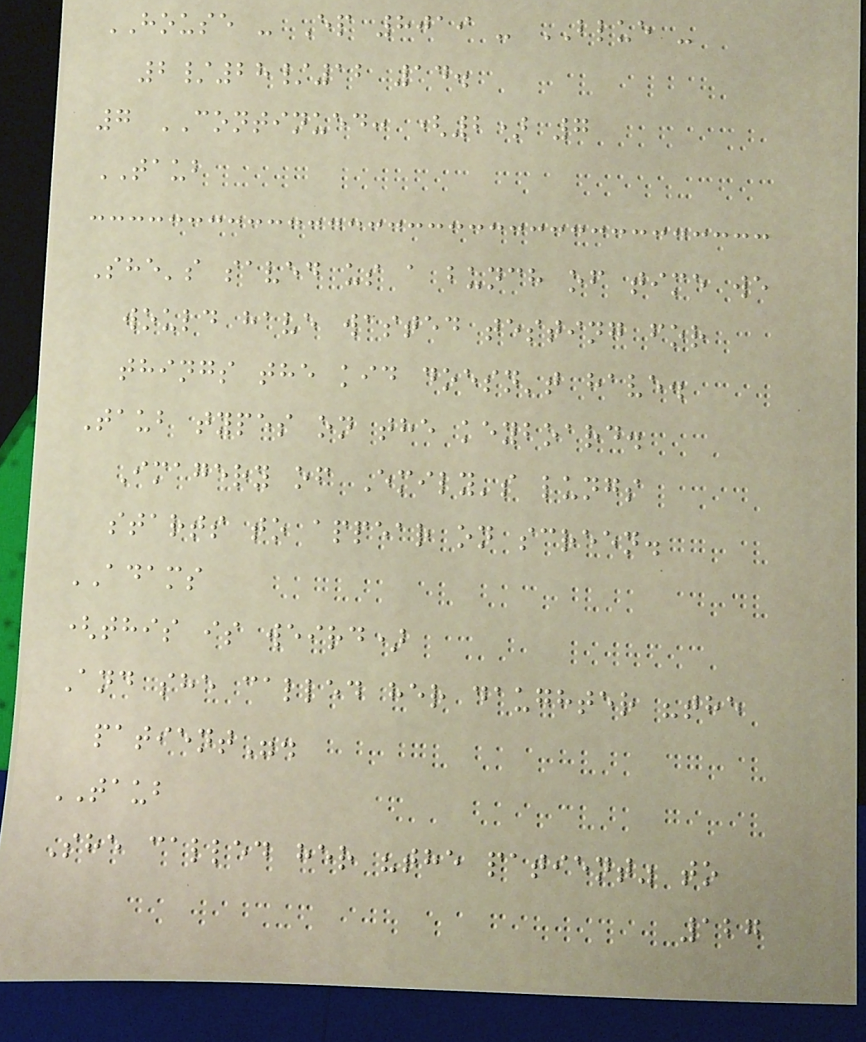HOUSE - Ep 8019 - BLUE -
2/28/12 14.
7 CONTINUED: (2) 7
TAUB
She's saved us a bunch of time we
would have wasted testing for
things the kid doesn't have.
Taub types on the keyboard.
Imagery of Emily's lungs
starts to appear on screen.
ADAMS
(this is weird)
And she called her daughter "the
patient".
TAUB
She called her "the patient" to
127
